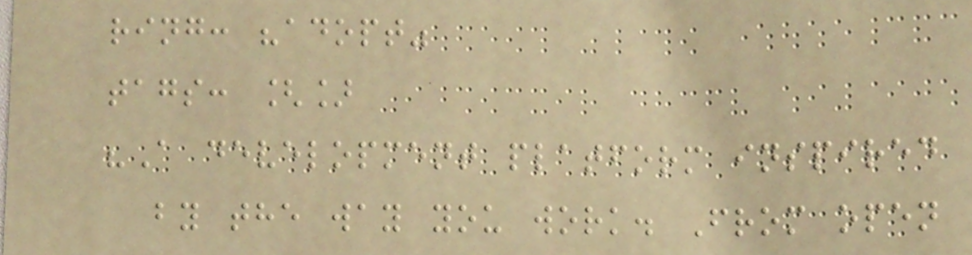ring: "adopt"
tags: []
"A development platform inspired
by the way you work. From open
